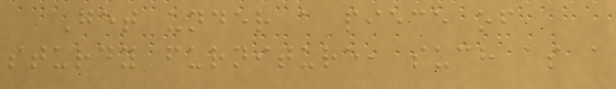Get under a piece of
sturdy furniture, such as a
